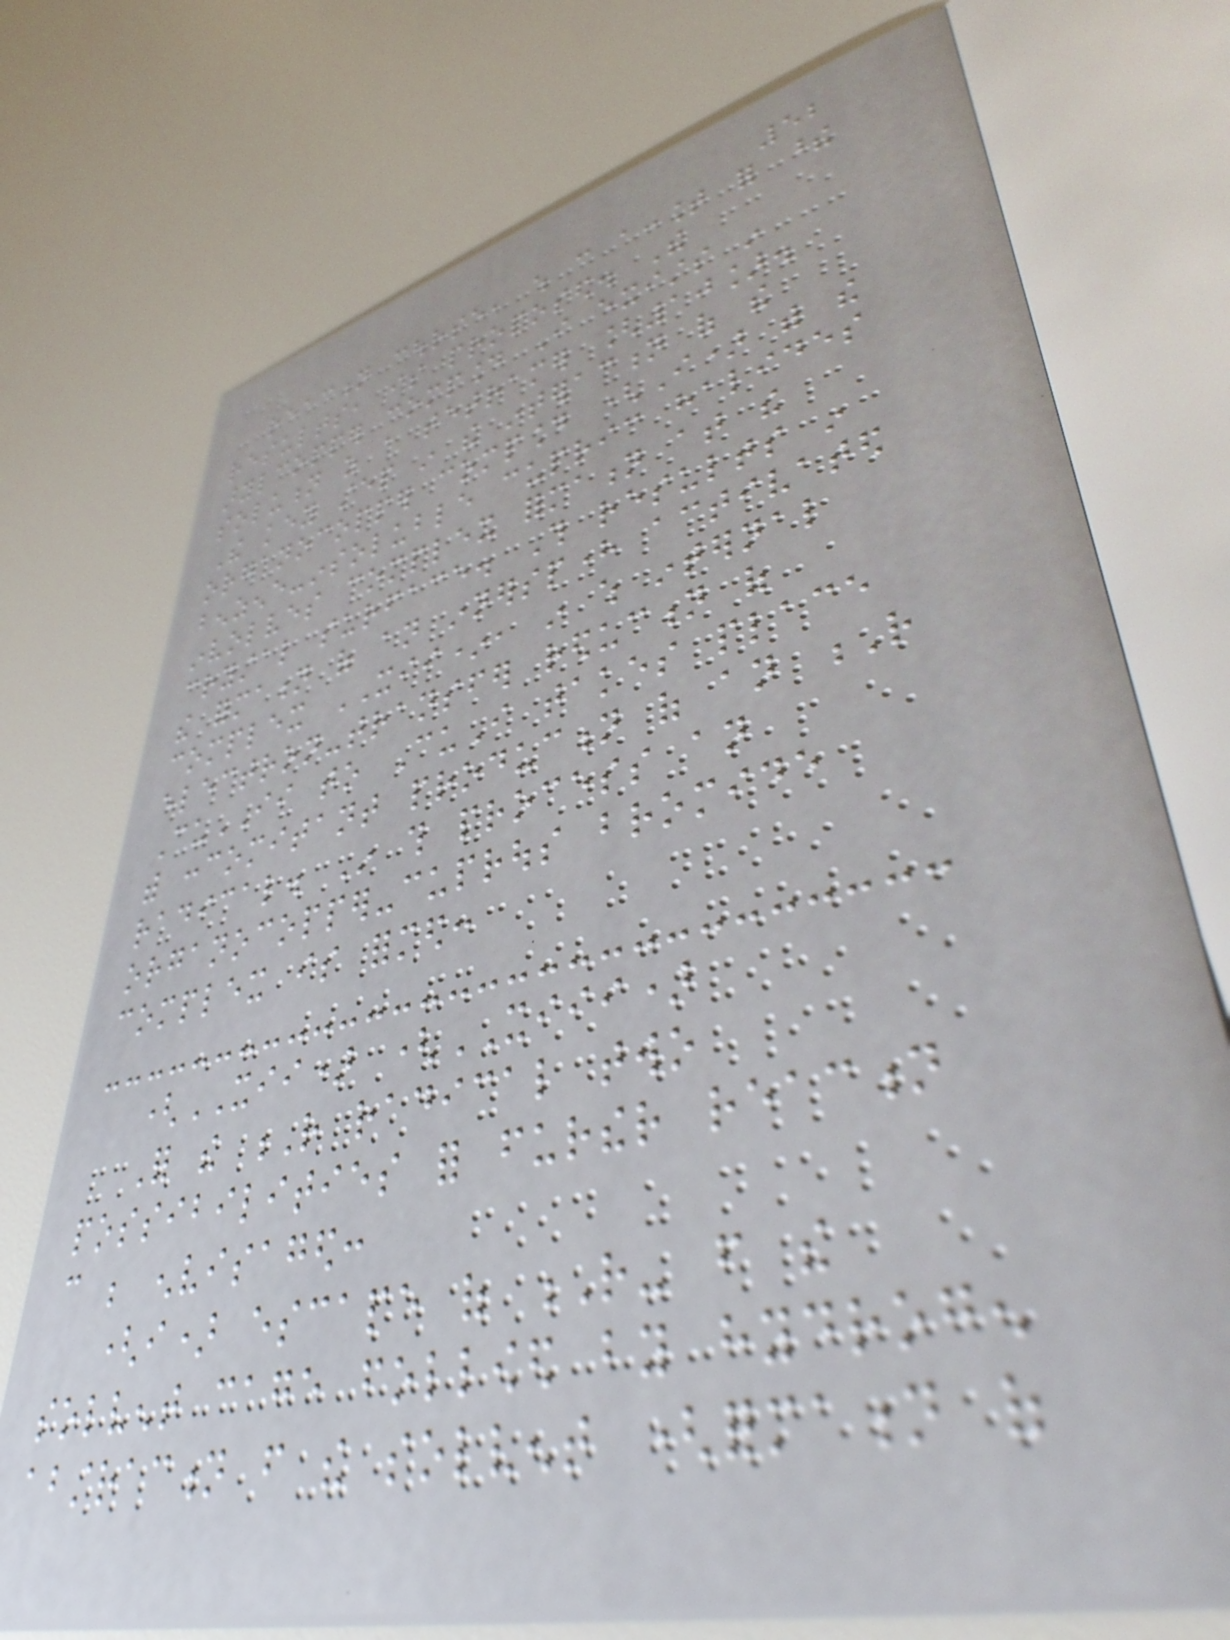52
reaction course, which can account for these
results, is proposed. The
arylcopper compound I exists in
solution as a tetramer [10].
The key step in the interaction of the
organocopper compound (I) with the
benzene-insoluble cupric halides
involves complex formation at the
crystal surface. This results in
the formation of an innersphere activated
complex XII*, in which internal
electron-transfer reduction of
CuII to CuI takes place
with concomitant production of an R
radical. In this process an
organocopper-cuprous bromide
complex is formed:
(XII) (XIII)
For the R radical two
possibilities for further reaction
can be envisaged:
(i) escape of R- from the
solvent cage followed by hydrogen
abstraction from the solvent (formation of
